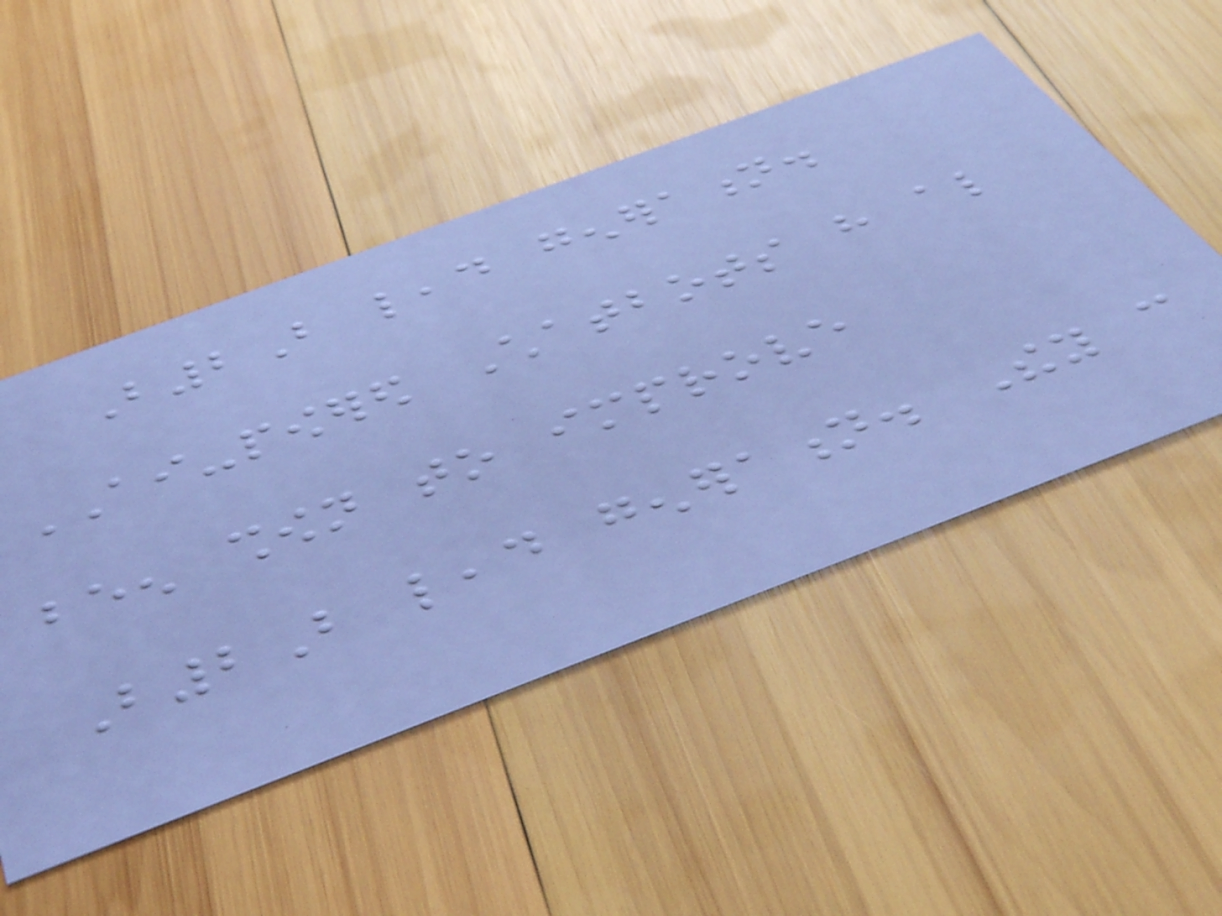B2B lead generation.
AI-powered Chatbots have also
been shown to improve
B2B lead generation. They can
